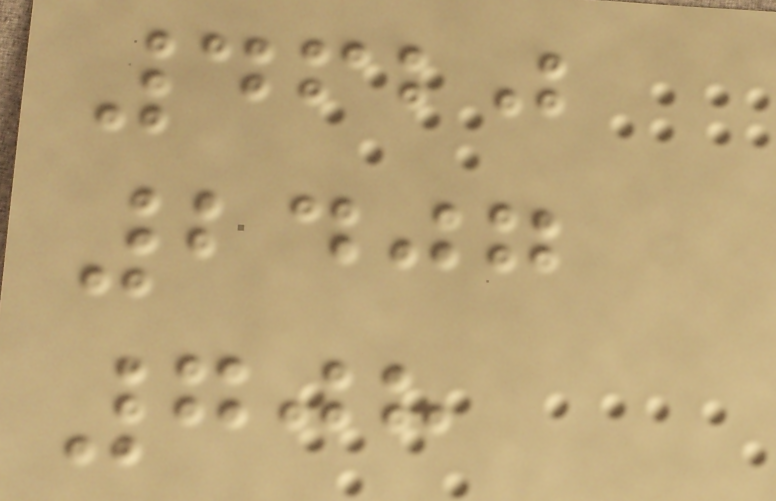4620
2407
708
